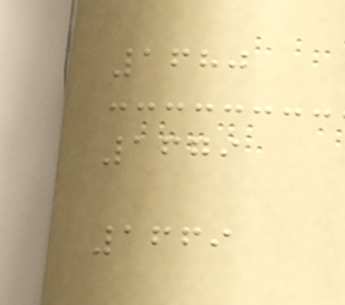1680
1679
1669
